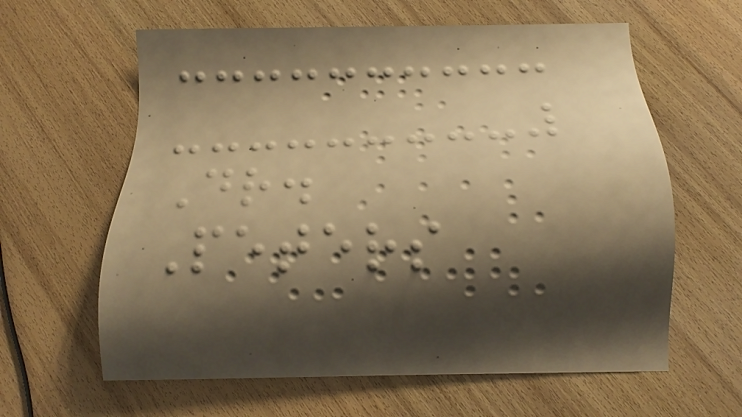Dr.
Peters
